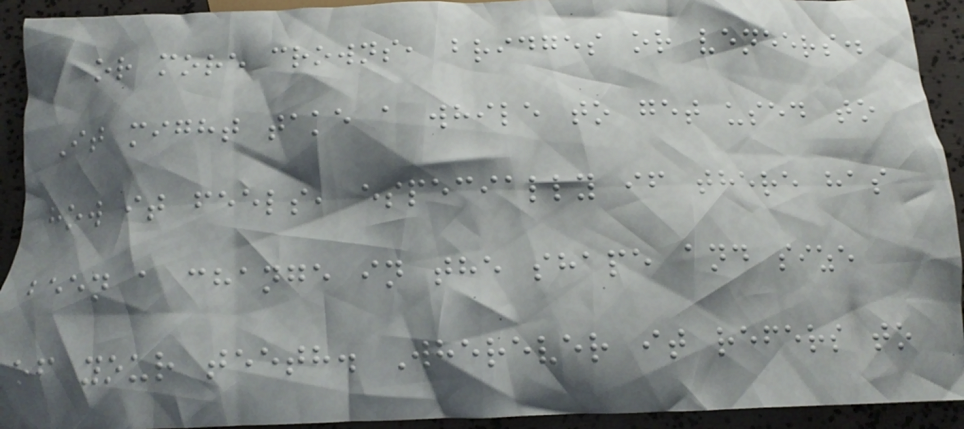or more crowns, bridges or veneers.
It might take a while to get used to
how it feels, especially if there has
been a change in the shape and size
of your teeth. Wherever it refers to
